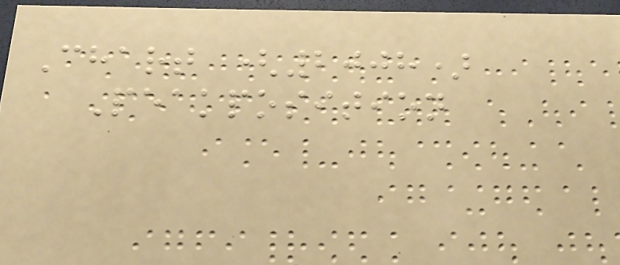Chart (2008)
Peakposition
